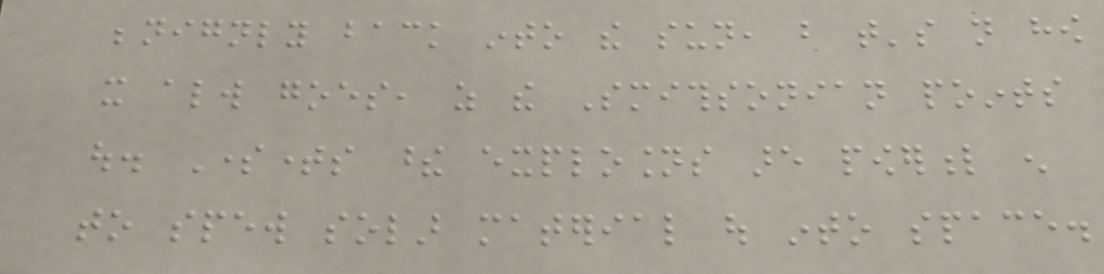benignly back into the sun, but that's not how
it always goes, as the Smithsonian points
out. Sometimes these explosions are powerful enough
to spew solar material out into space.
